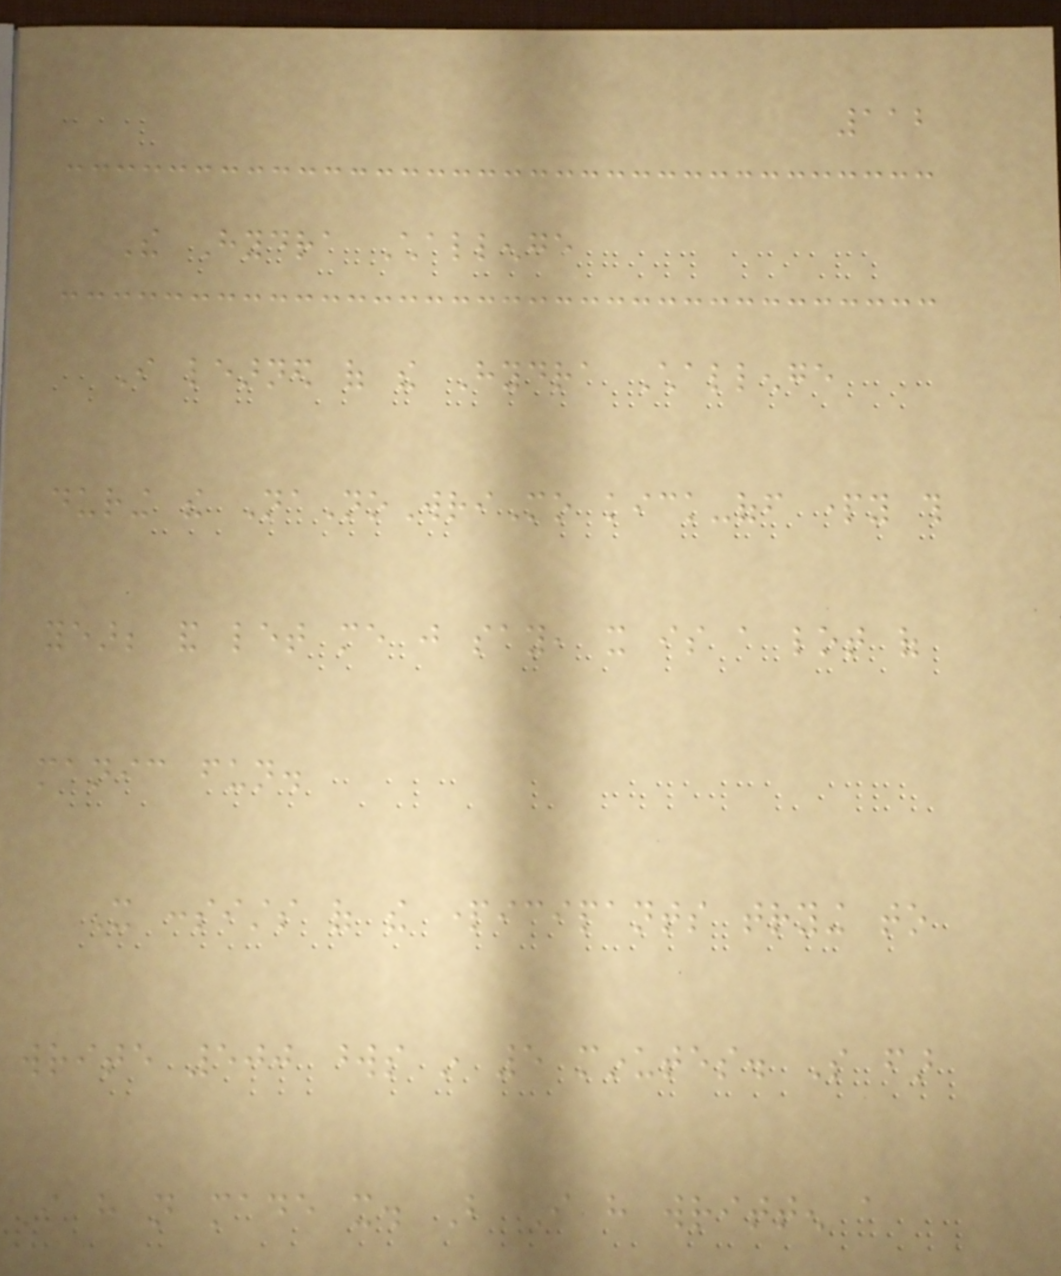112
The Hydra Challenge
I learned of the Hydra Challenge
during the NaNoWriMo kick-off party this
year; and let me just say, it is a lot of
manic fun.
It consists of the participants trying to
write 500 words in 5 minutes. So far
I have not made it. But I have written a
